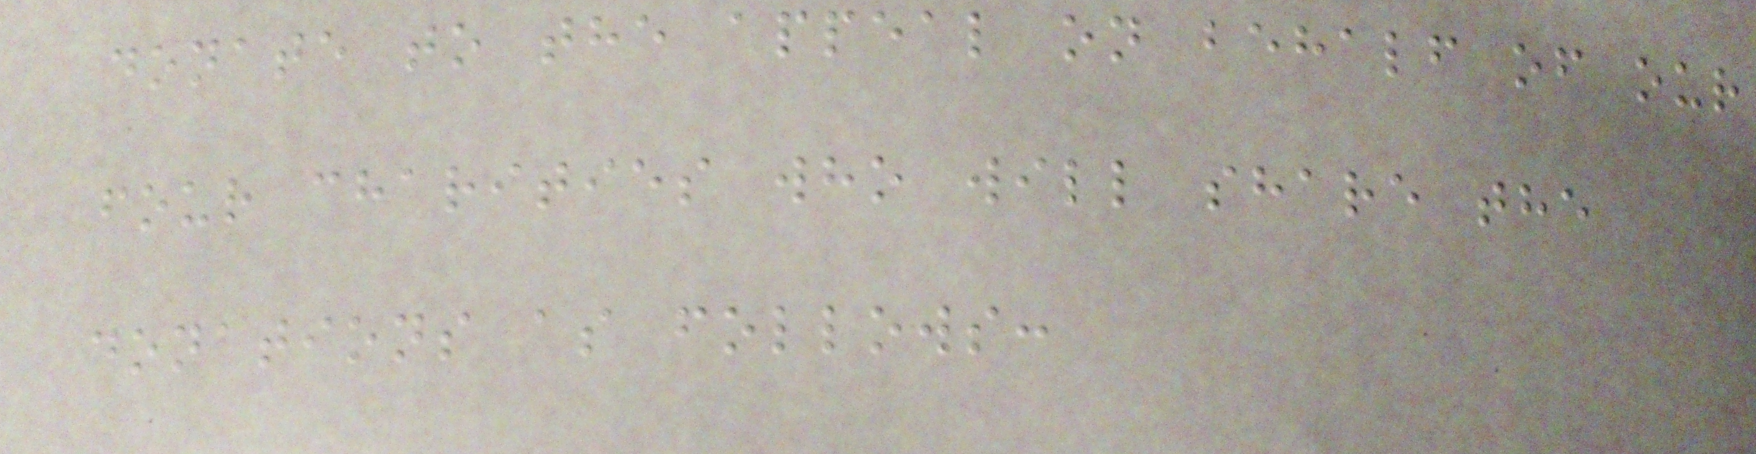donate to the appeal on behalf of our
four charities who will share the
donations as follows:
